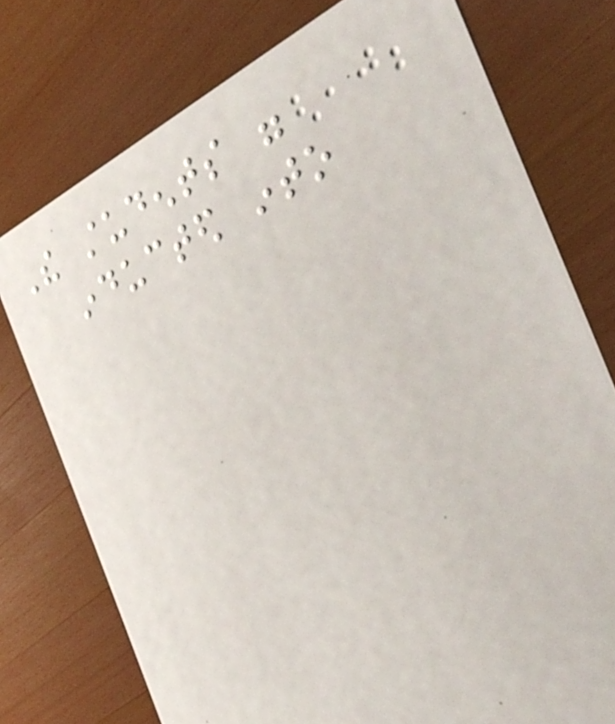The students were
inducted into
